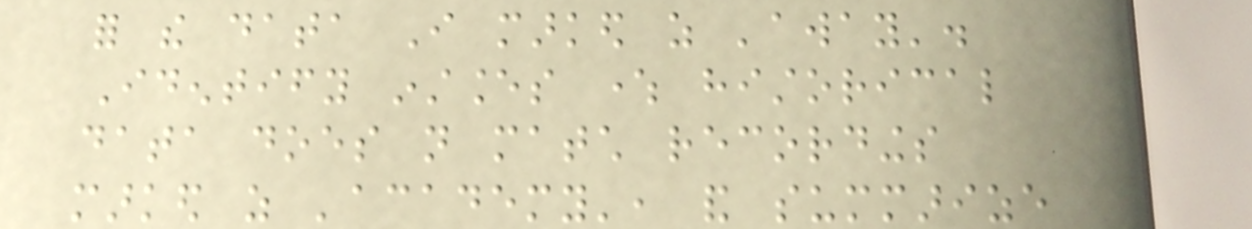for the data I marked as 'away'.
Identify instances where historical
data does not match recordings
marked as 'academy', and summarize
